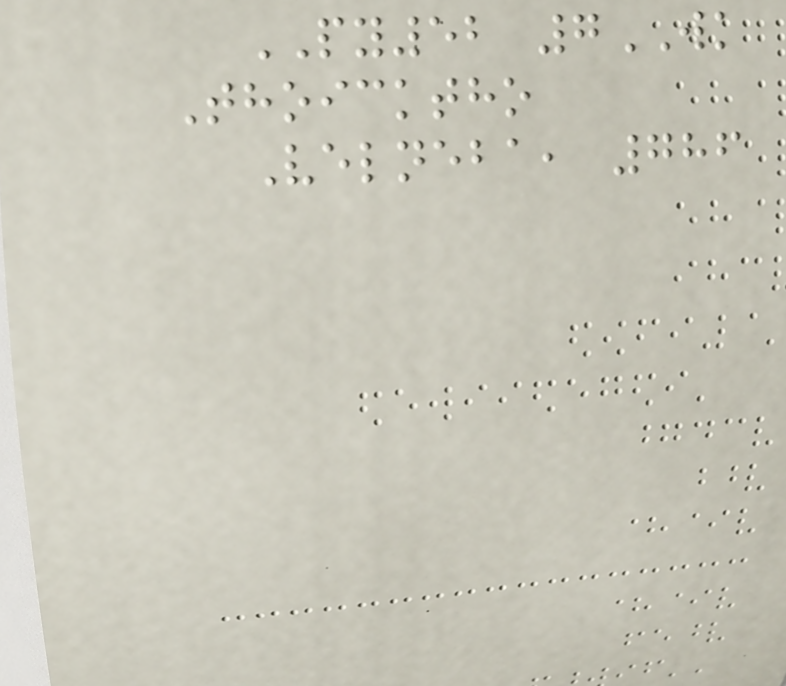PY52 7WK
Thoicktho
Velneba, 786
